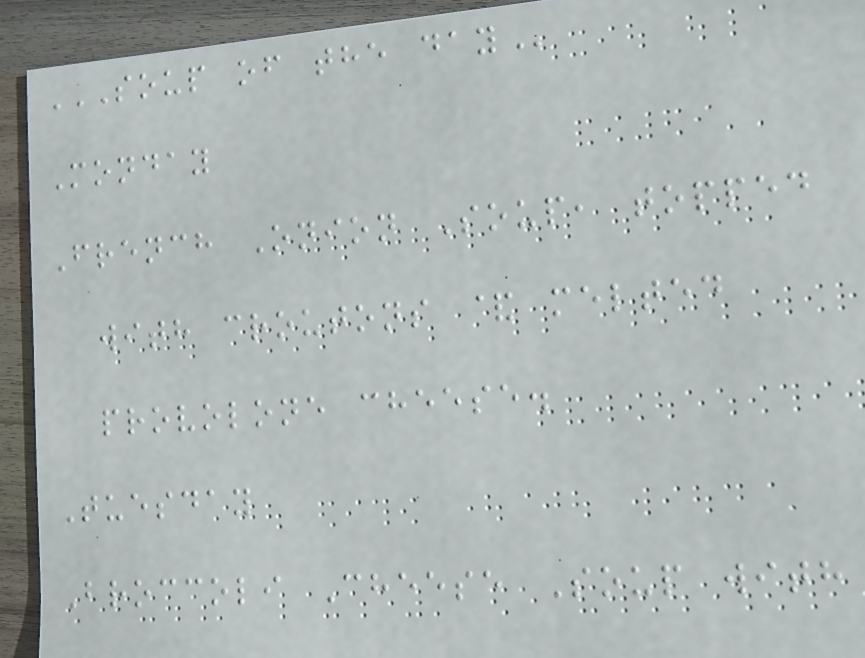SOUP OF THE DAY
Monday
French Onion Soup, topped
with croutons & melted
provolone cheese.
Tuesday
Broccoli Cheese Soup with
